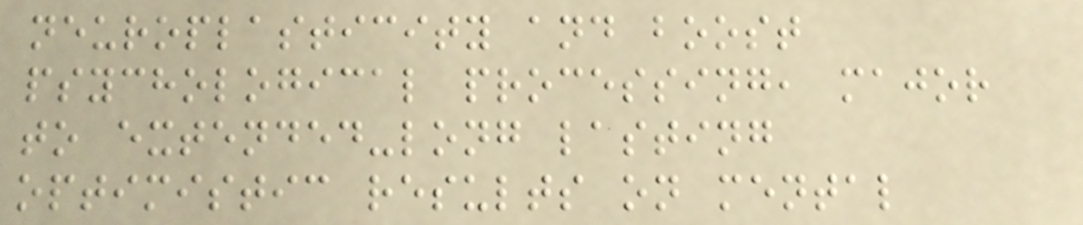neuroplasticity and boost
psychological processing, major
to extended-long lasting
optimistic results on mental
